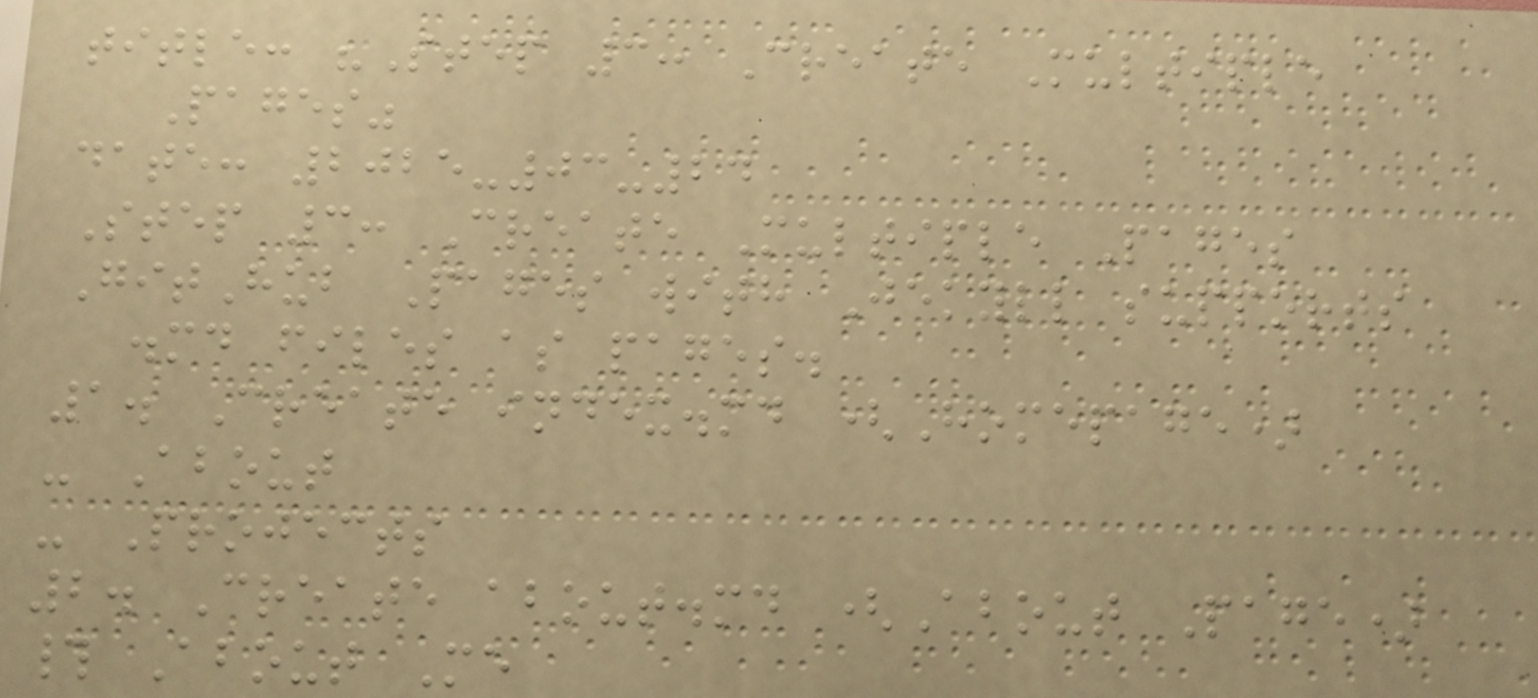title: "Step 3: Create Multiple
Pages"
date: 2025-03-24
Step 3: Create Multiple Pages
GitHub Pages with Jekyll supports
.md files as pages.
1. Create index.md (Homepage)
- About
- Projects
2. Create about.md (About Page)
# About Me
